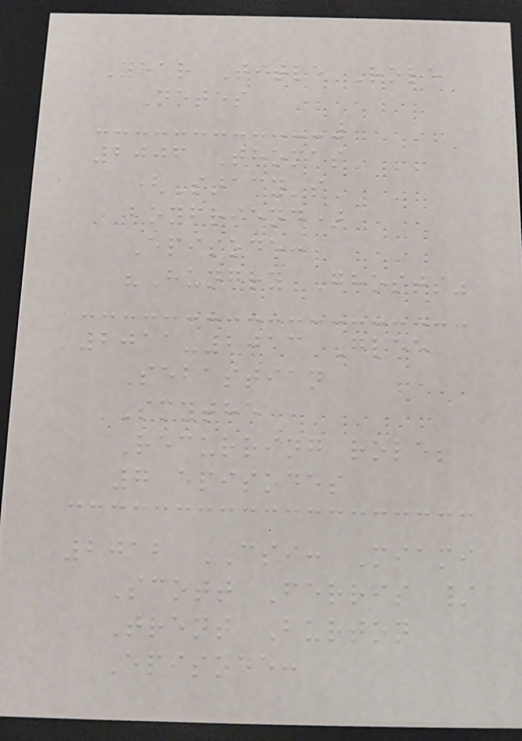Year Title Role
Notes
2006 Thomas
(Stacy's
boyfriend)
Episode:
"Hungry Ghosts"
2011-2013 Glee
Sebastian
Smythe
Recurring role;
7 episodes
2012 CSI: Miami
Scott Ferris /
Trent Burton
Episode:
